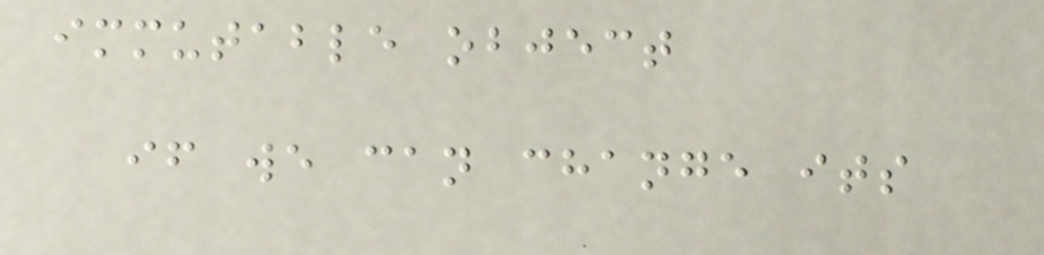immutable object
if we can change its
